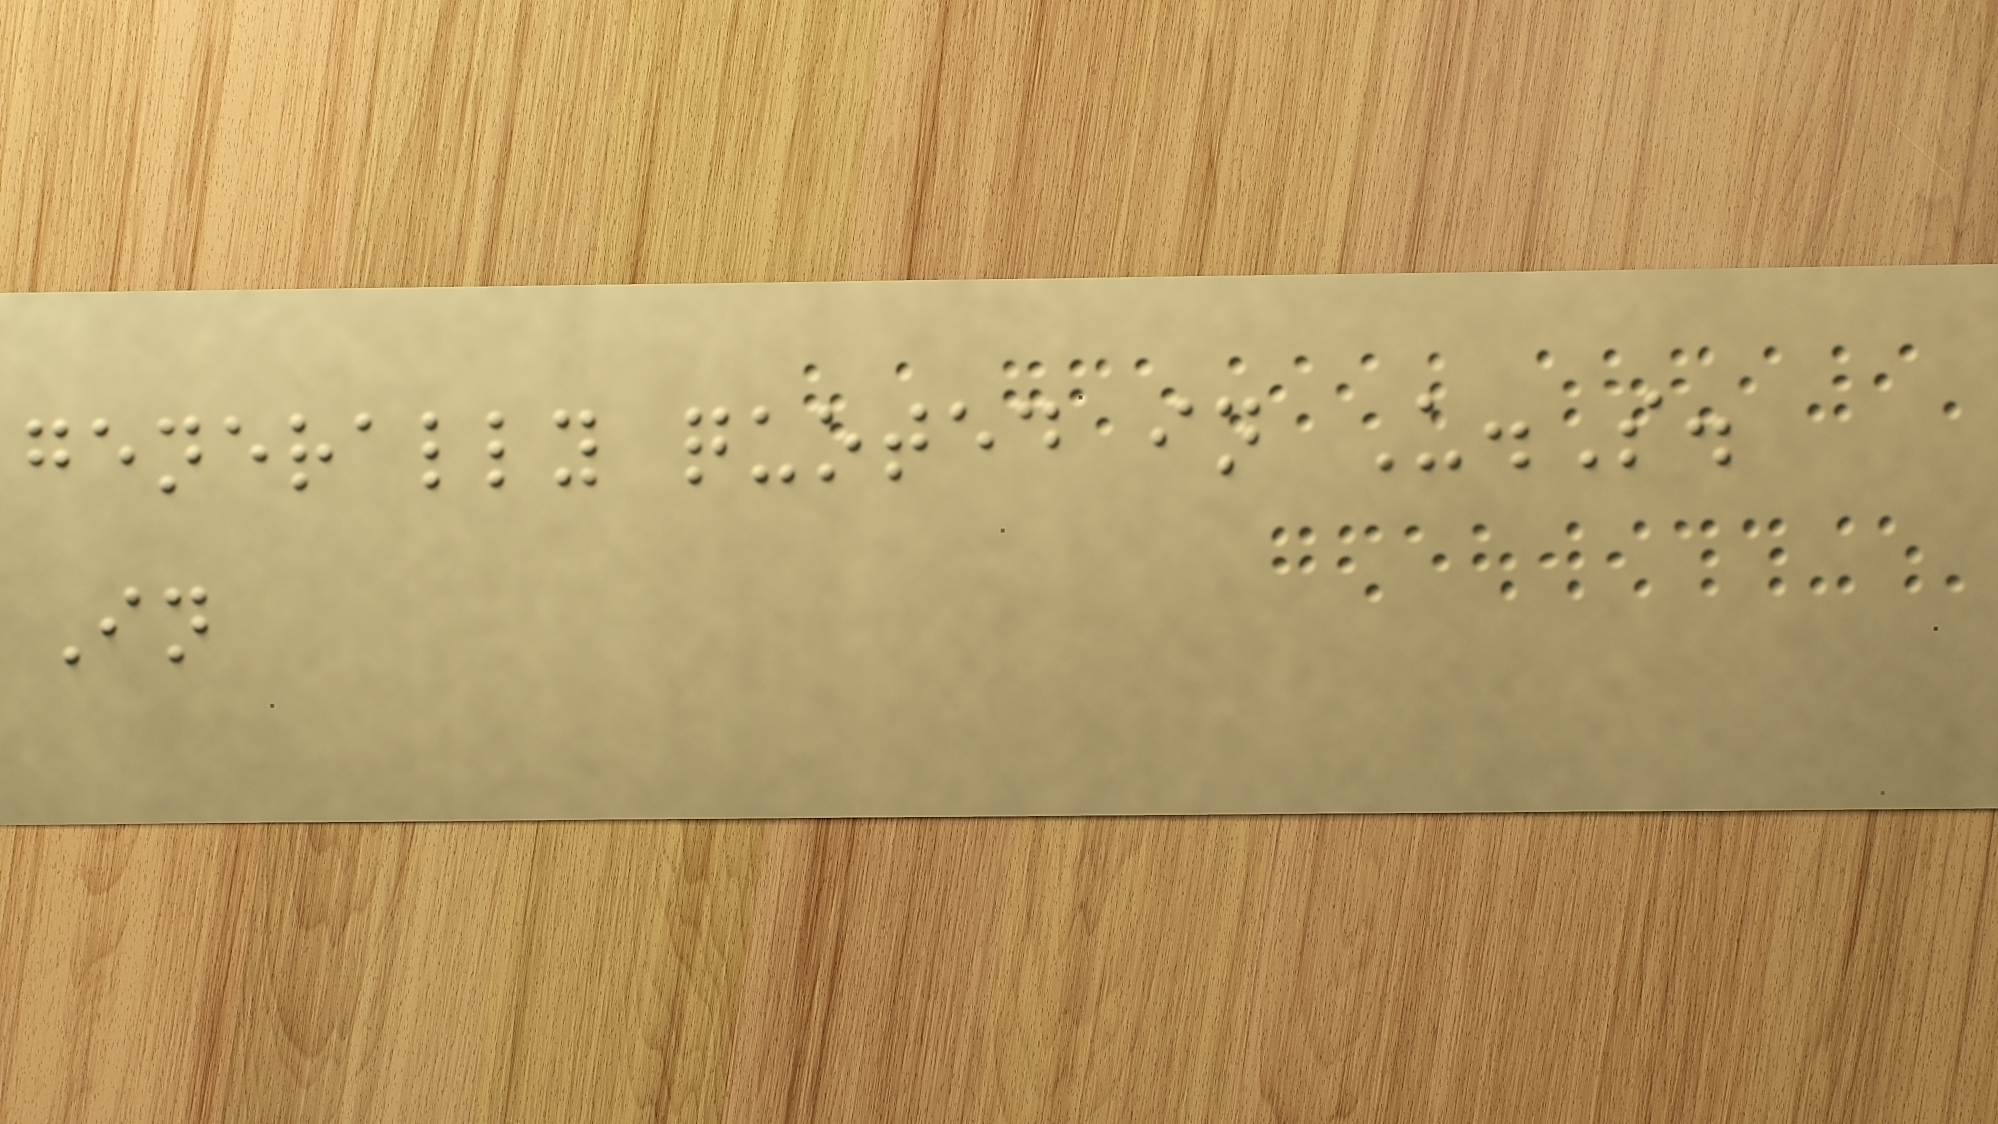generally quoted in U.S.
In
